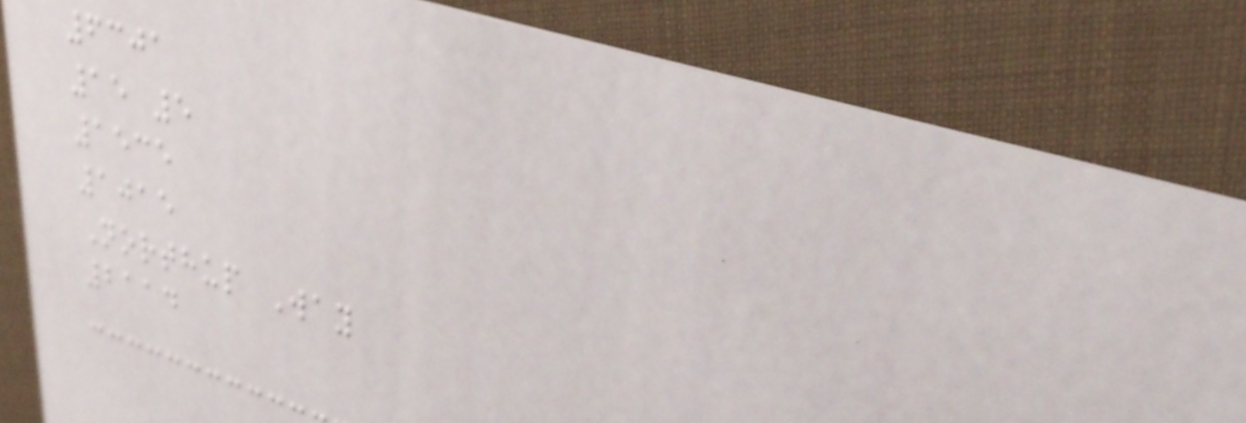6301
15 5
1535
1015
Northup Way
2114
